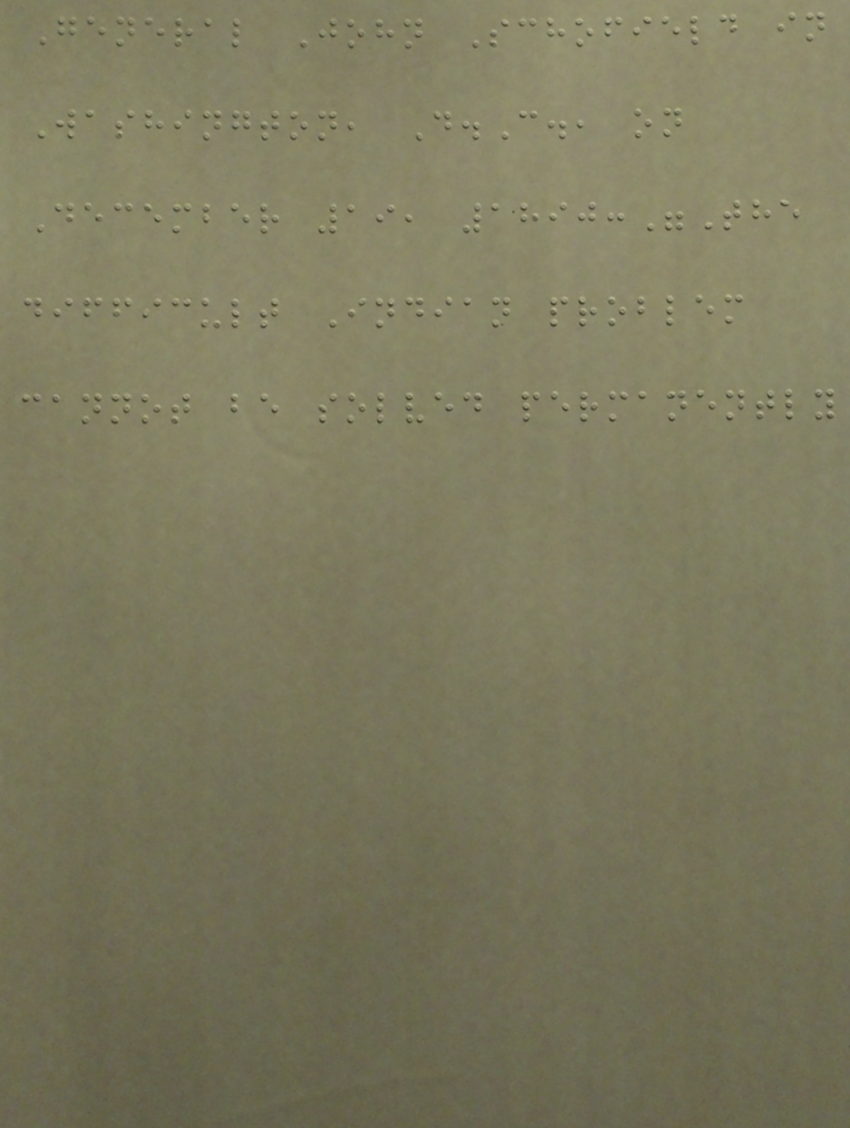General John Schofield in
Washington, D.C., on
December 19, 1890:"The
difficult Indian problem
cannot be solved permanently
